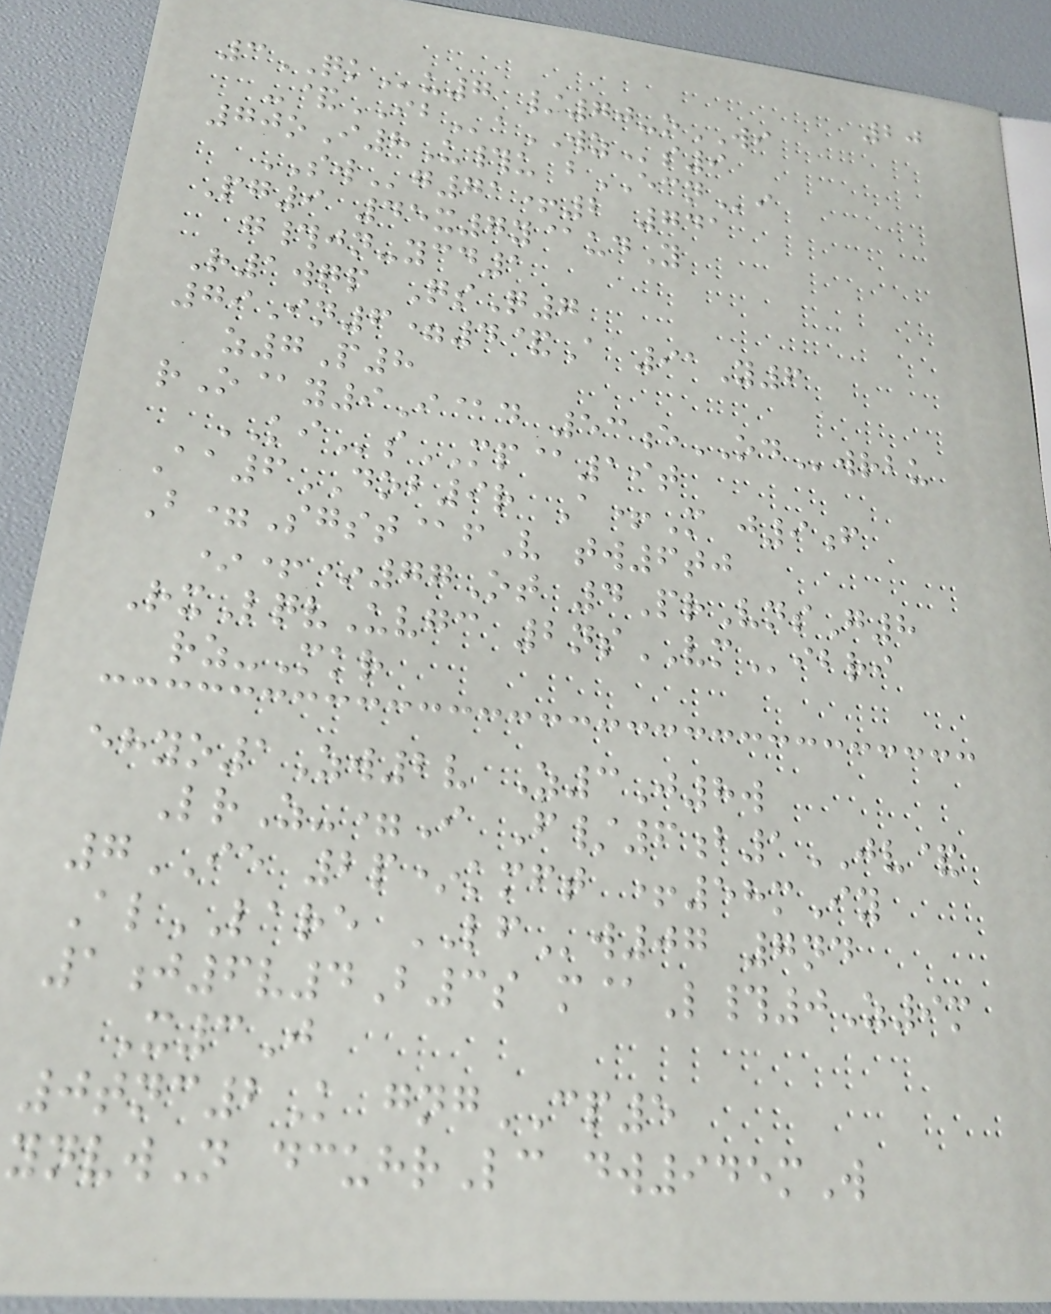20
3QKu7 /70-oWI
-&IBaWZs9
70oI8U#u bECNi
SWg71+2 741
Pg9 45x7y@udY
g#jn-ycd1
R1wqp QsQ7
79In6=4&A 91Y6
z7P8
rO@y9I@d 53eODwrbu
KIsMP@19t
Aa6DOB9r A+M j9f
B=Sgst@fV tw6tj
*+*77Ot 4PrVnsG8
RxLqvUvgc 2nsVMibri
rz-Mkr
ehyo1Zw2v Z3J8w
LrZ-=I F/6b1JV&
7IE 2p*kmft +58mIy
AlLARE LFw07 7nd
1j6v4B3s m@L#0Z9m
X3J
0tnc2K gngCP5
ynvwN dcuhrLc dw945mW
